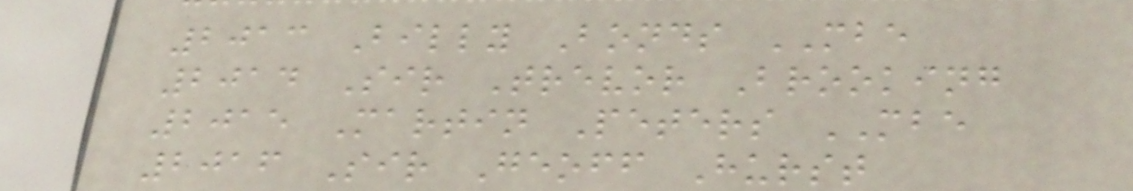2013 Billy Bonds MBE
2014 Sir Trevor Brooking
2015 Martin Peters MBE
2016 Sir Geoff Hurst
